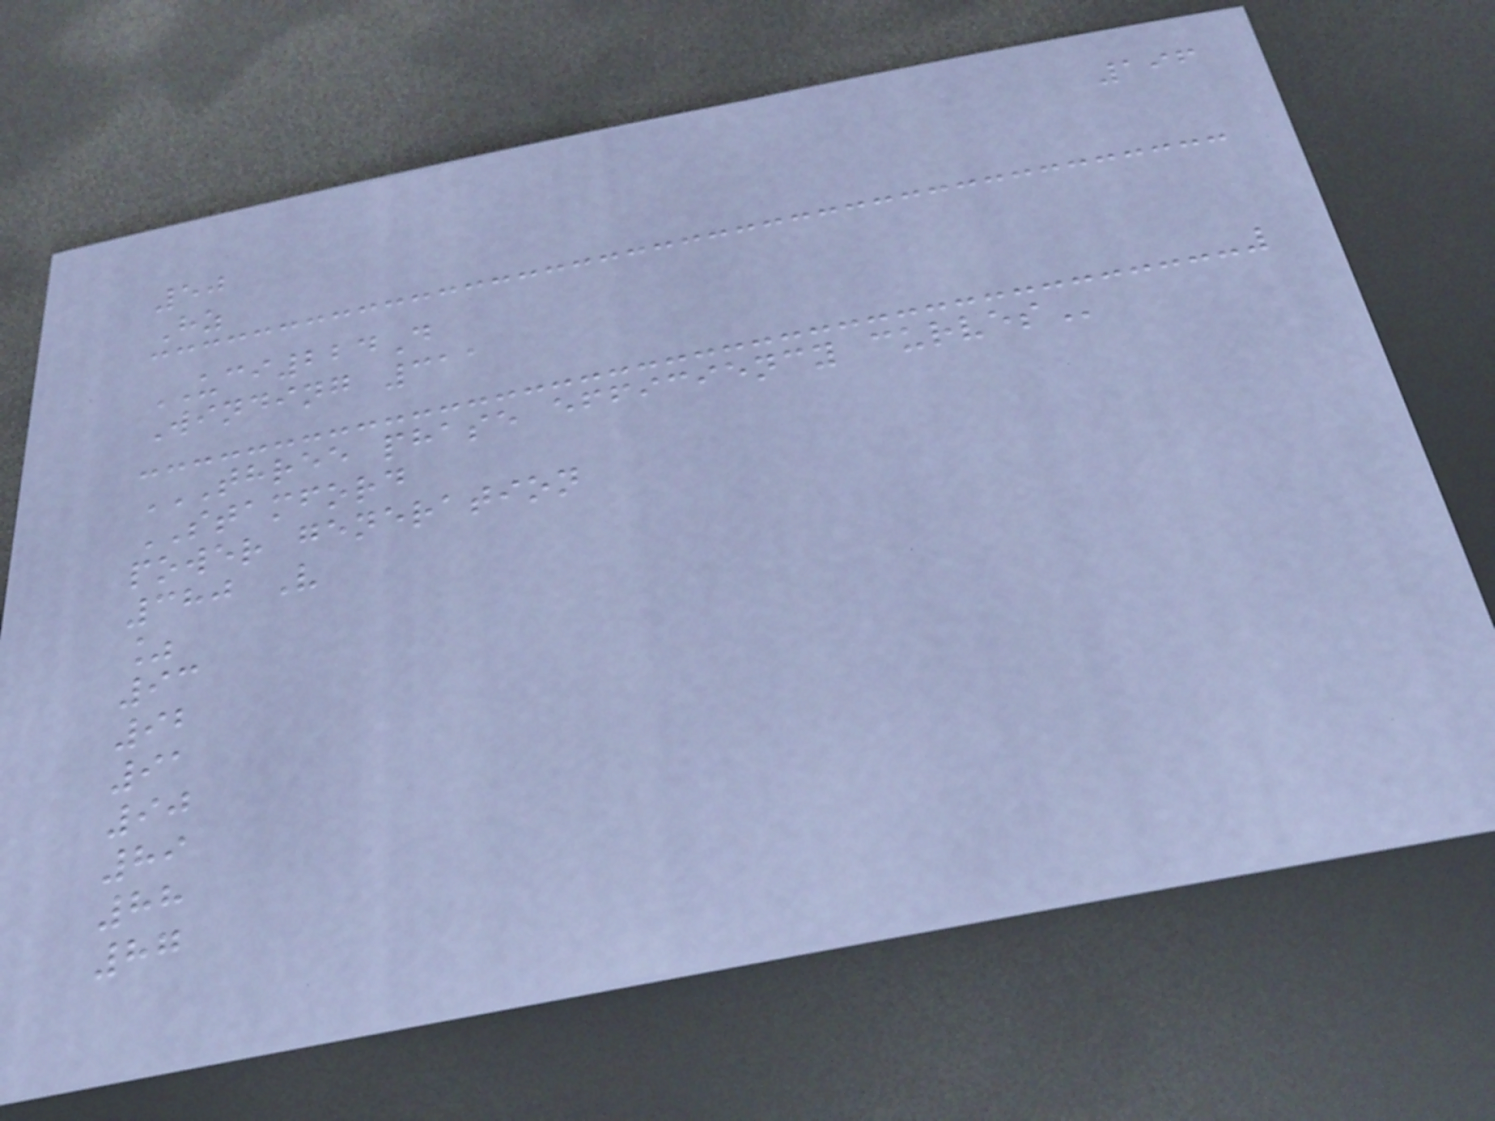196
50
Hz
UCI224D
Winding 311
THREE PHASE EFFICIENCY CURVES
STAMFORD
power generation
380 V
%
93
92
91
90
89
88
87
